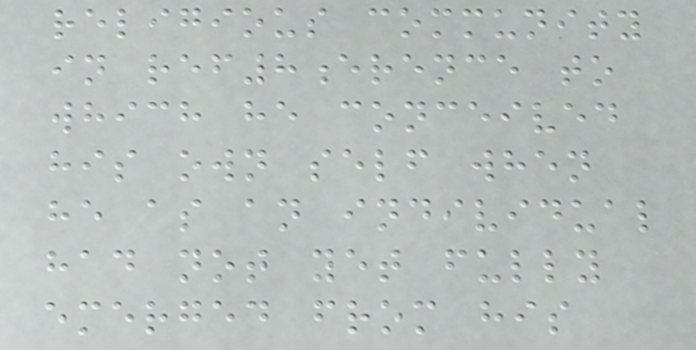religious community
in ref8erence to
which he conceived
his own self when
he as an individual
had not yet fully
emerged from his
